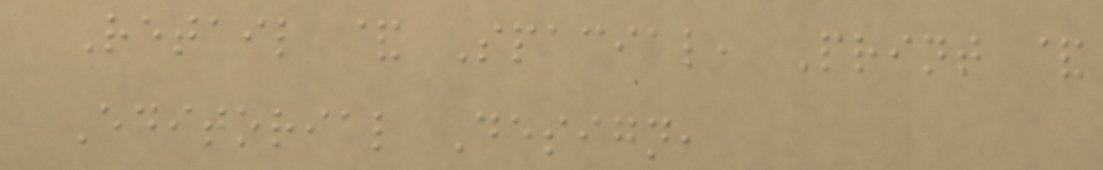Retail & Spacial, Print &
Editorial Design,
